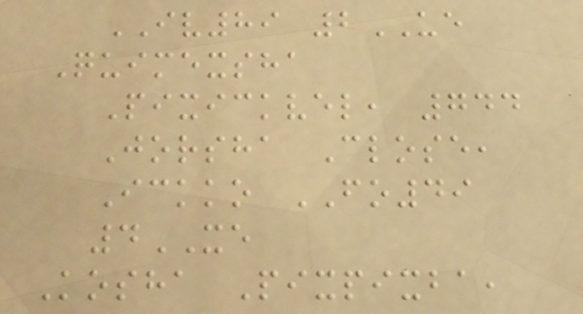IV89 2UE
Quimexsha
Pixickvel, 744
Jorsha Close,
Ickko FO49
4XE
Kosha Pixpixba,
